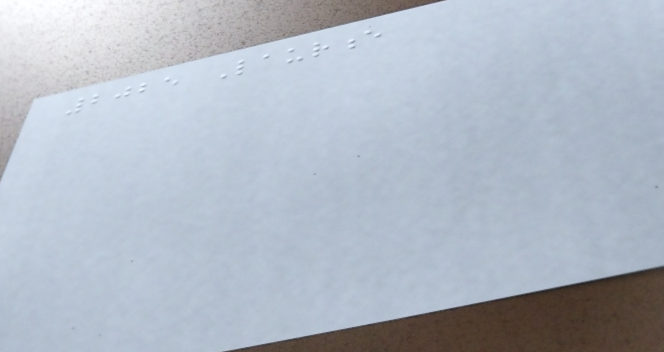2025 Laurence
